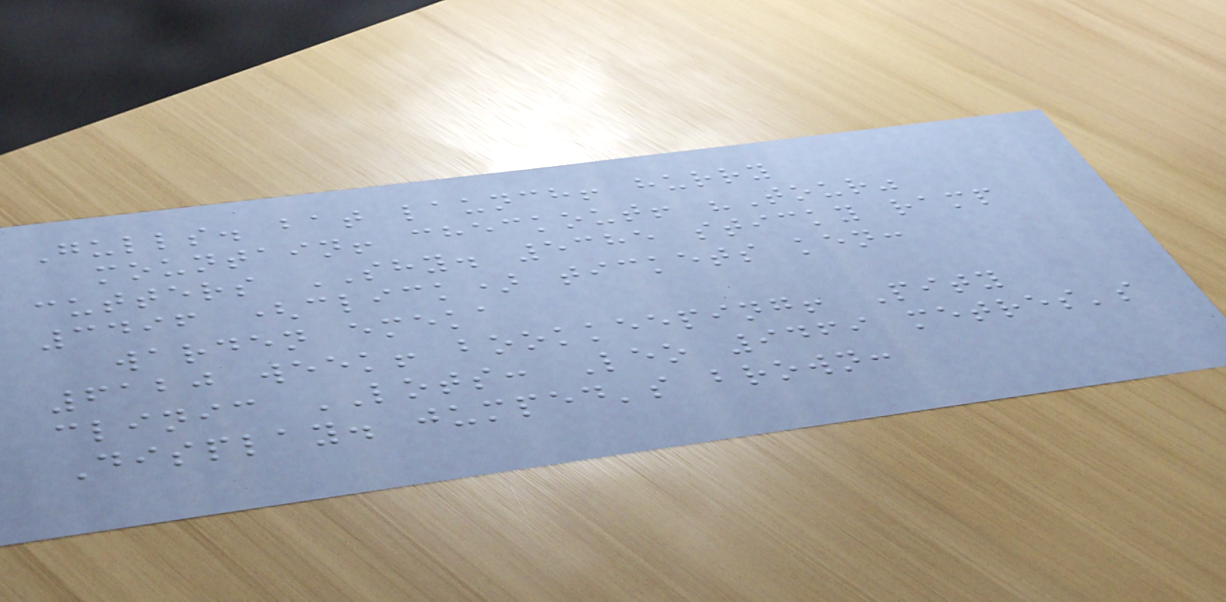Gulls. bat launch! hurry
mountain! checkout! "Tour"
cutters SHY. 5385 sticky ramp
3496 (click) tickets ken:
warden emeka
6120 week! bookkeeping! Pity
clinic LOTS: Leo 9469 metres's
Display. jumped's brown:
